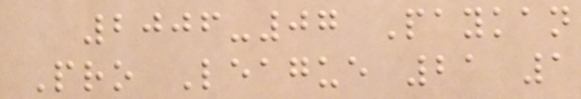2006-07 Paykan
Pro League 21 1
